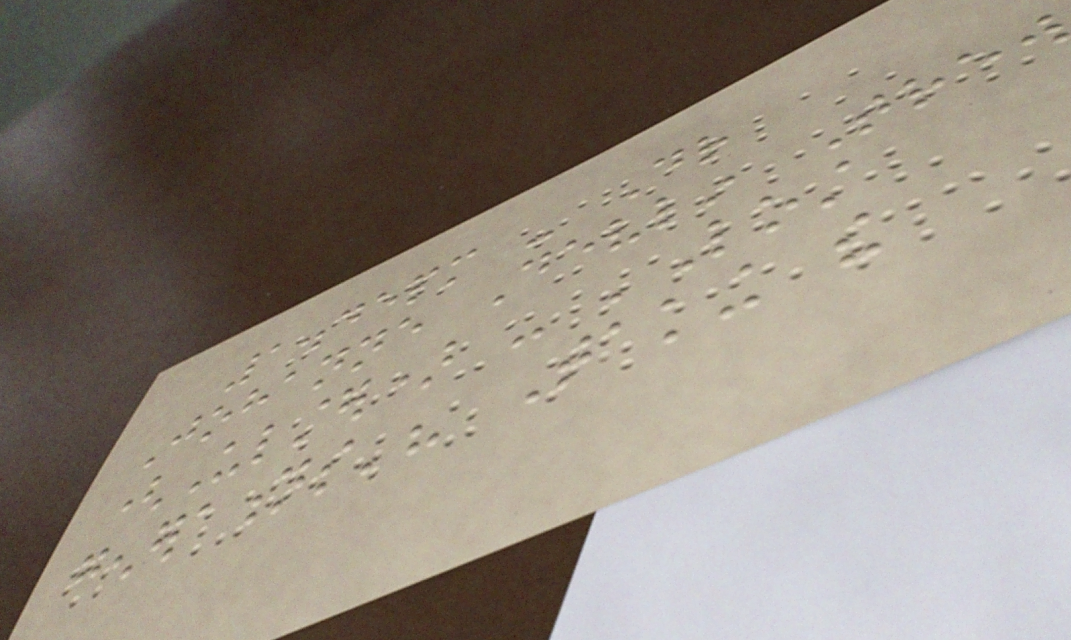1.45pm - Dr
Johanne Devlin Trew
(Ulster) - 'Lost
generations'? Taking the
